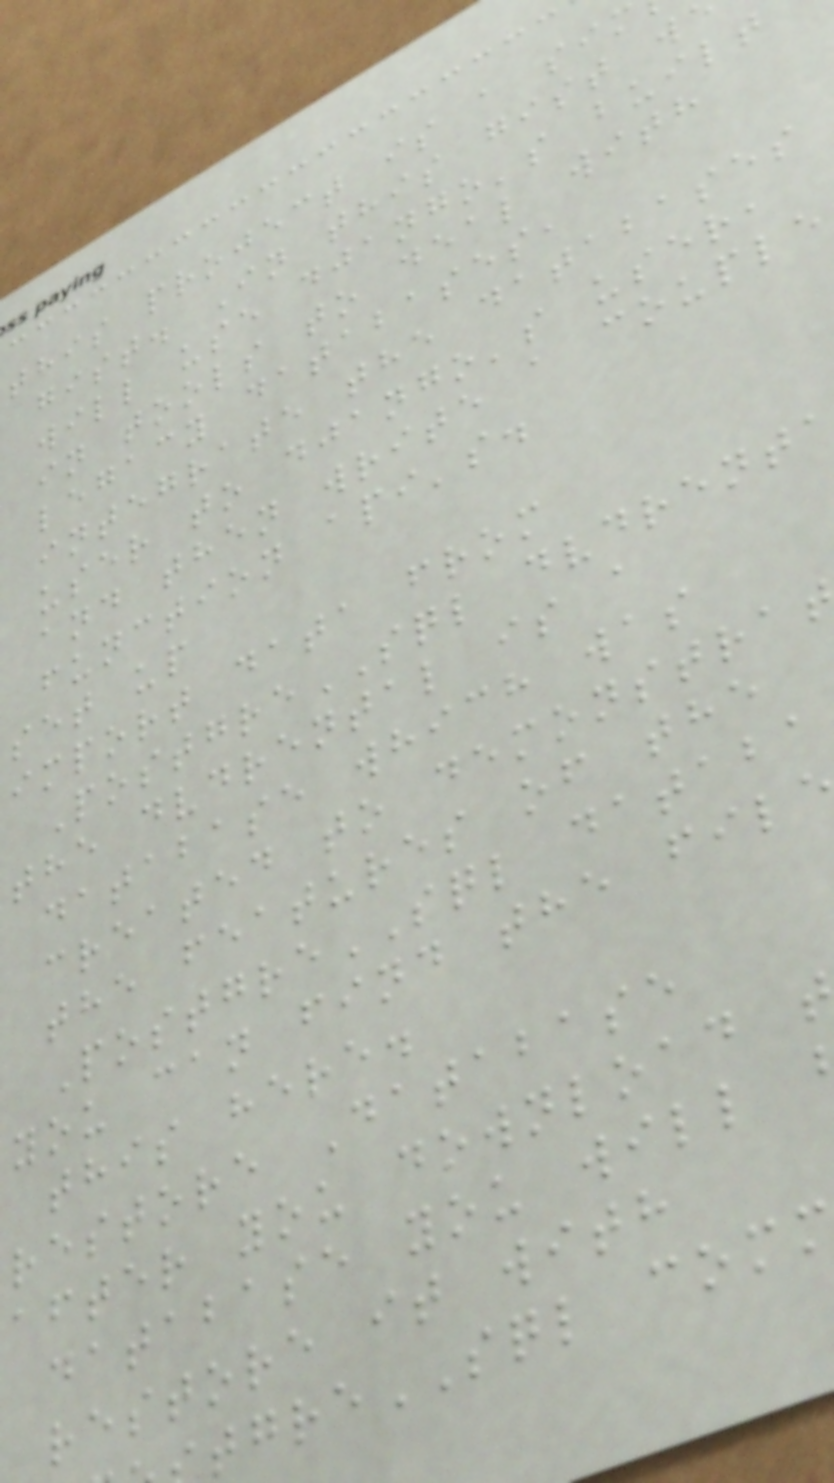this project is a sim
gist. In this gist w
will use django's built
in tools to deal with
legacy databases,
integrate the databases
user to django's user,
and then write a couple
function api's.
set up
import data from
PostgreSQL dvdrent
the dvdrental is a
database which was
created to demonstra
the features of the
PostgreSQL databa
you can find the fil
this here.
restore Database
after you download
database you will
restore it with
tgreSQL com
